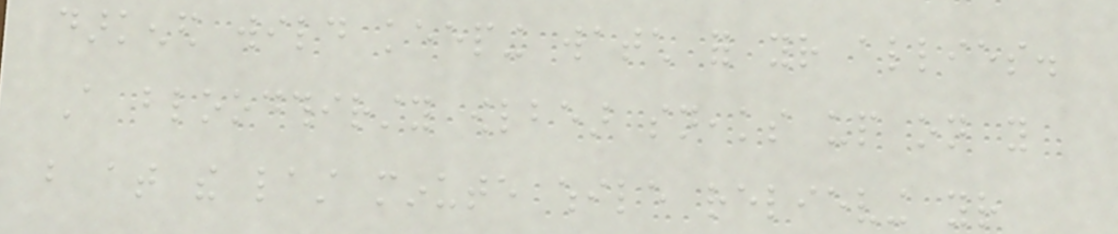darkened wild keeping watch for your allies.
A bloodthirsty owlbear sneaks up on you
but at the last minute while relieving your
